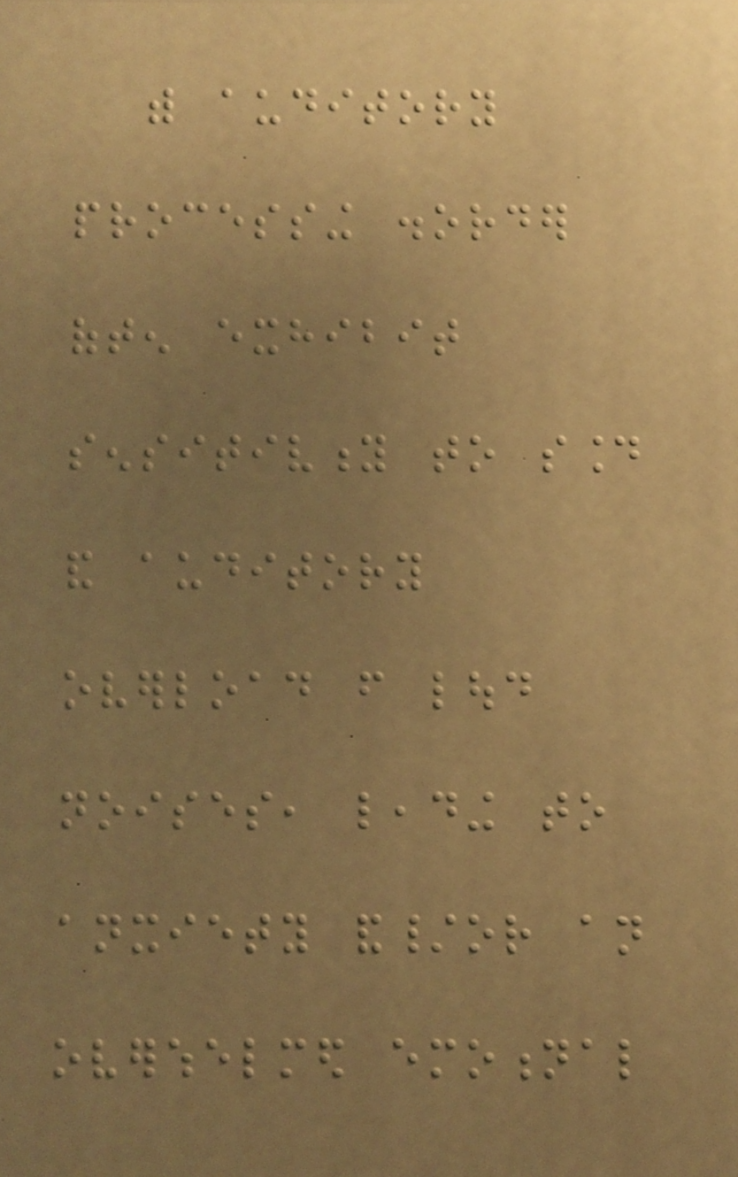with auditory
processing disorder
often exhibit
sensitivity to sound
and auditory
overload from loud
noises, leading to
anxiety and/or an
overwhelmed emotional
